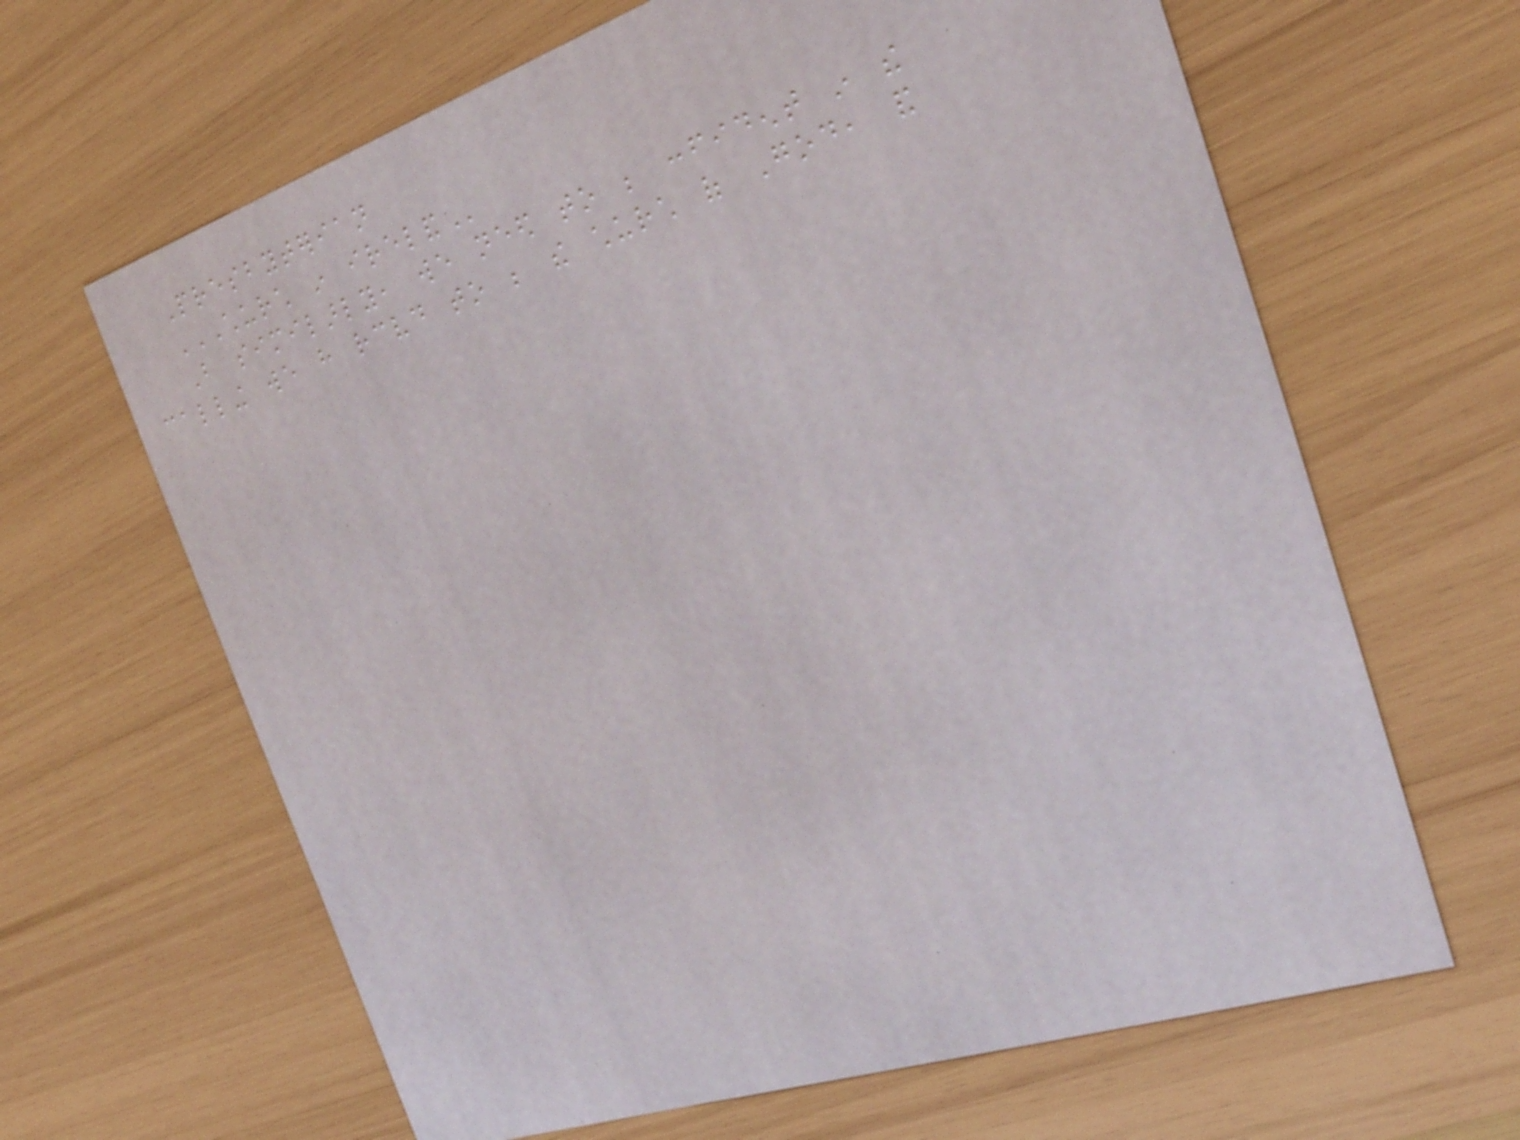Presbyterian
CHURCH IN IRELAND
But similarly, we need to be confident in the
calling we have received to be the church of God, and
